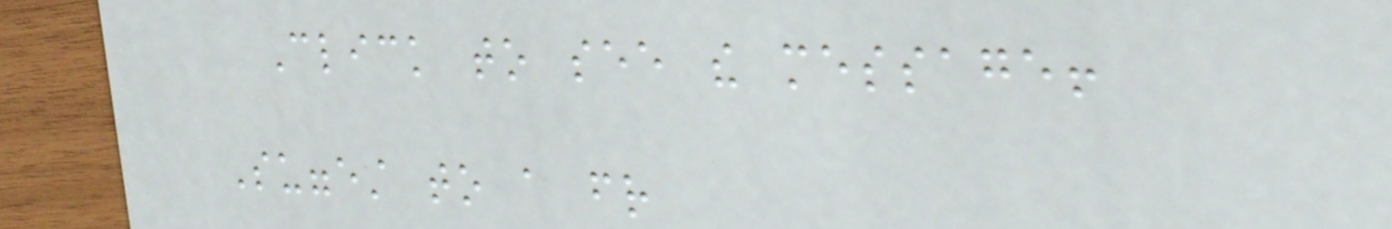Click to see the message!
Suggest to a friend
